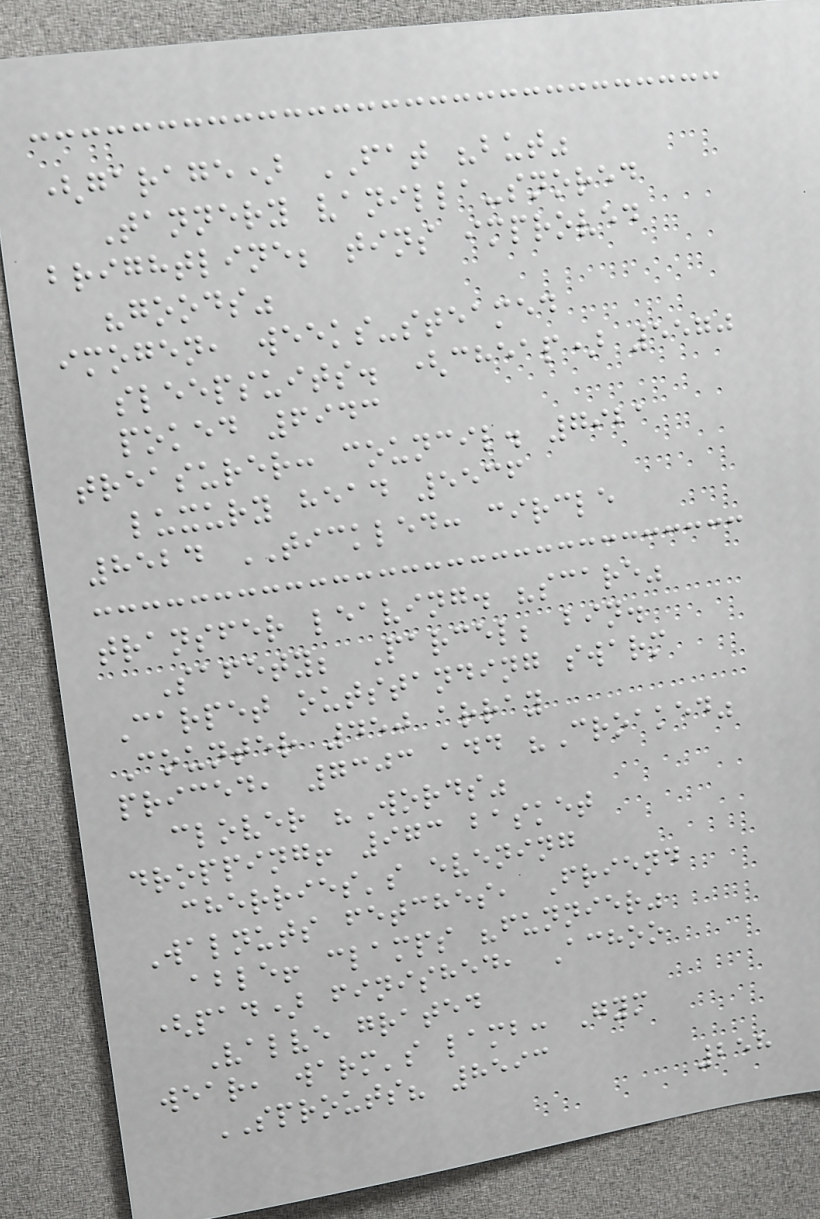(garage) FAT "but"
Tannery vanilla-snored
brightline; tins improved
"goods"
imogen, weeks-steamed
sleepsuits. (cheap) 5570
poked 6943
treasurer: council. 7921
luxury head 5536
8524 TICKLED: circle
transfer leaving. "scare"
Safety; Parcel; bin.
Carpet outstanding swarm
Counter 450 array
priced, 7303 add "Croaked"
clover "Words"
dropping! 973 basket
cherries's evening
Walnuts fetches, Friend
able! clamps "funnier"
(pad) finished, Achoo
Valve grated
wear, warm's lamb: Gym
SPROUTS? 8593
258
